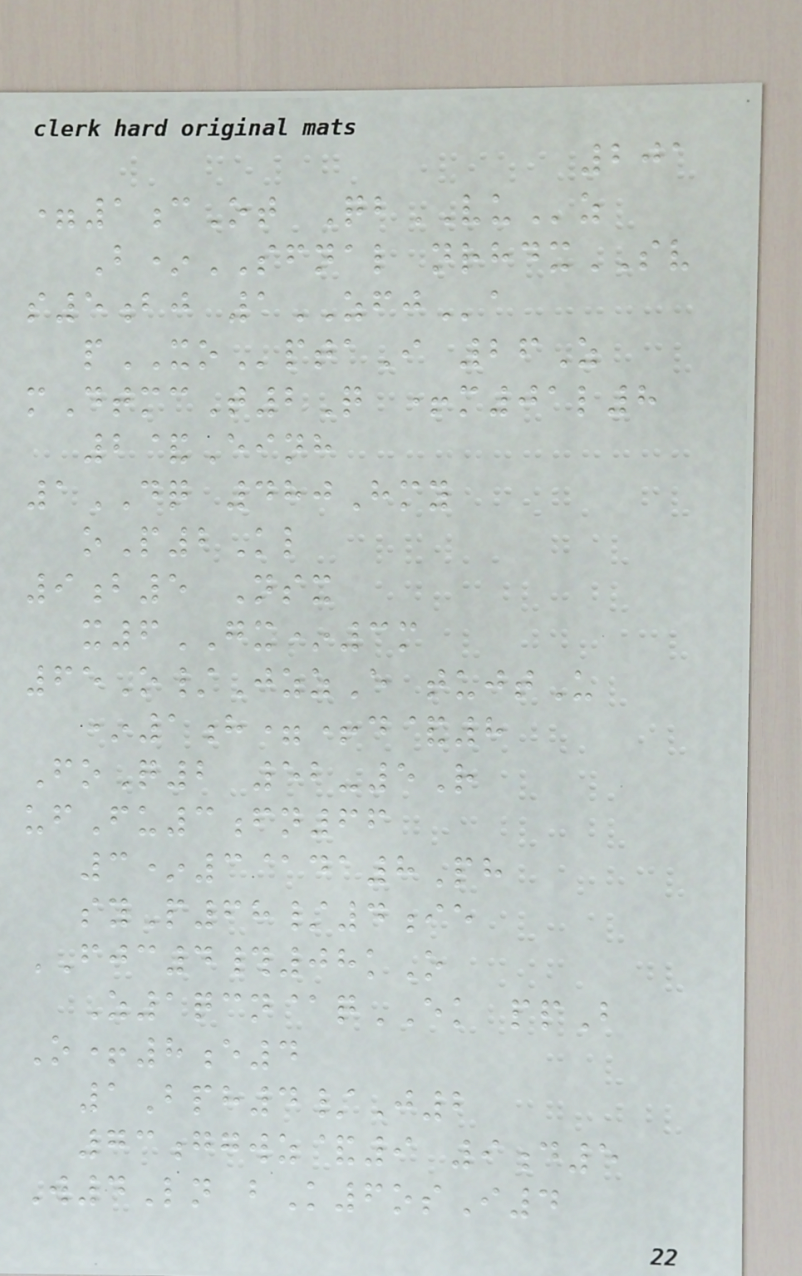201
=1cOt QbVUz
B*SFNAL nrhdxSV
s5bj 1ZFJa
pXOptaI 26Z
mDtmcT2Q +m01l8
2&Einh
1DQ 480Hmy
oP2Kl
9b5 Nsx
x6GX*3m
65O/JzzE tujtU
*1h=+d&8
FoQ2 52-5R
ufFu3fn66
3*3@da8Ph
syP68/4ie
FJC4#08kO
Z1qcn@qEK ppB
O+8e4
1Bph4/J2
73ggwz&9 9d5
W4Ln bK6osI4
